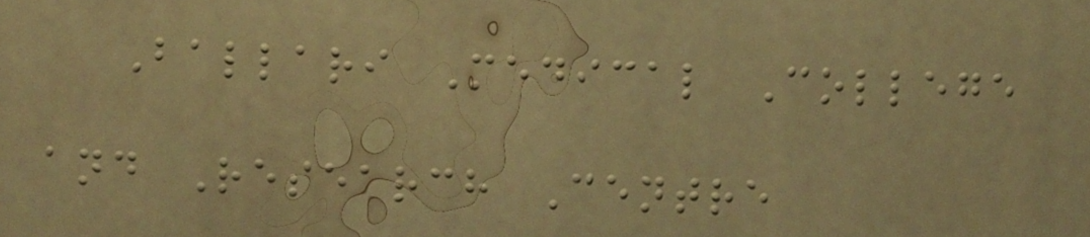Ballari Medical College
and Research Centre
